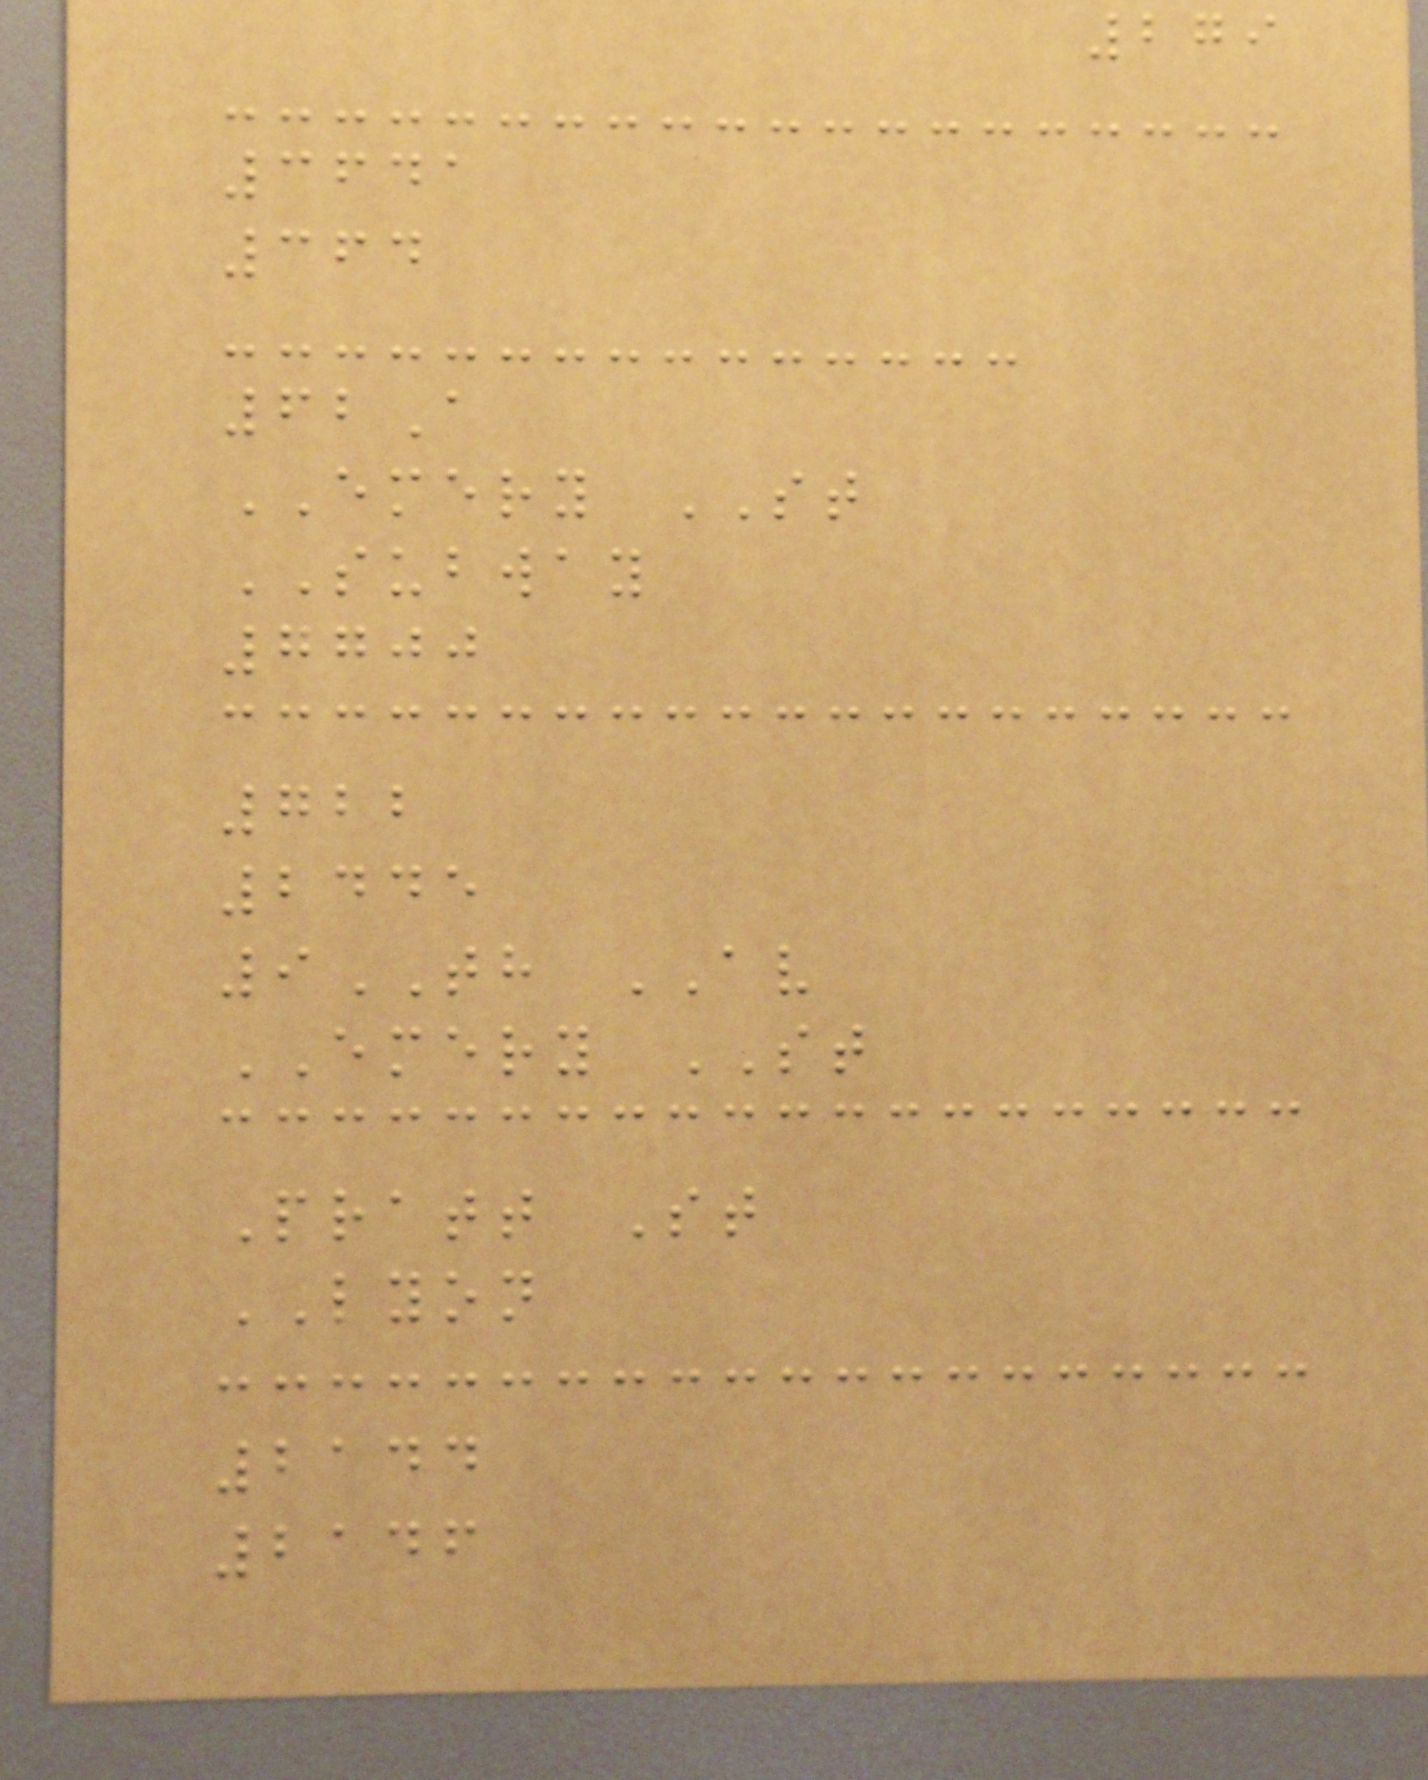279
3641
364
62A
EMERY ST
SUBWAY
7700
722
2445
9TH AV
EMERY ST
Pratt St
LYON
2144
2146
